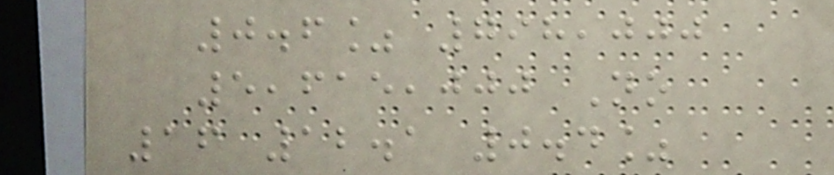0.6% 798,000
5,615,000 No
16 12.1 0.4%
